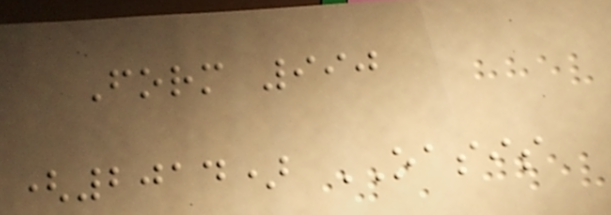Form 990
(2014) OASIS
